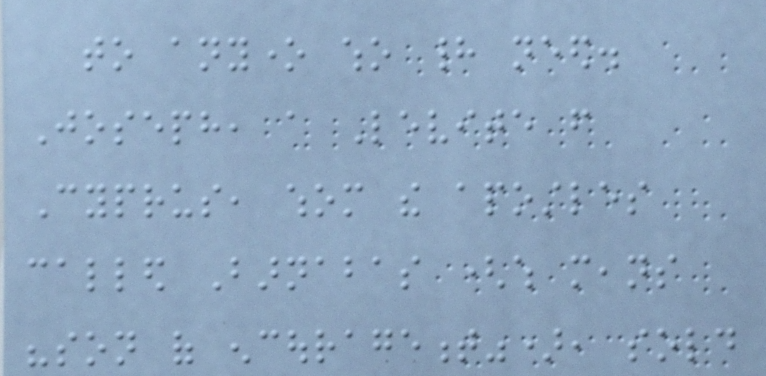to anyone who had need.
Joseph, a Levite from
Cyprus, whom the apostles
called Barnabas (which means
"son of encouragement"), sold
